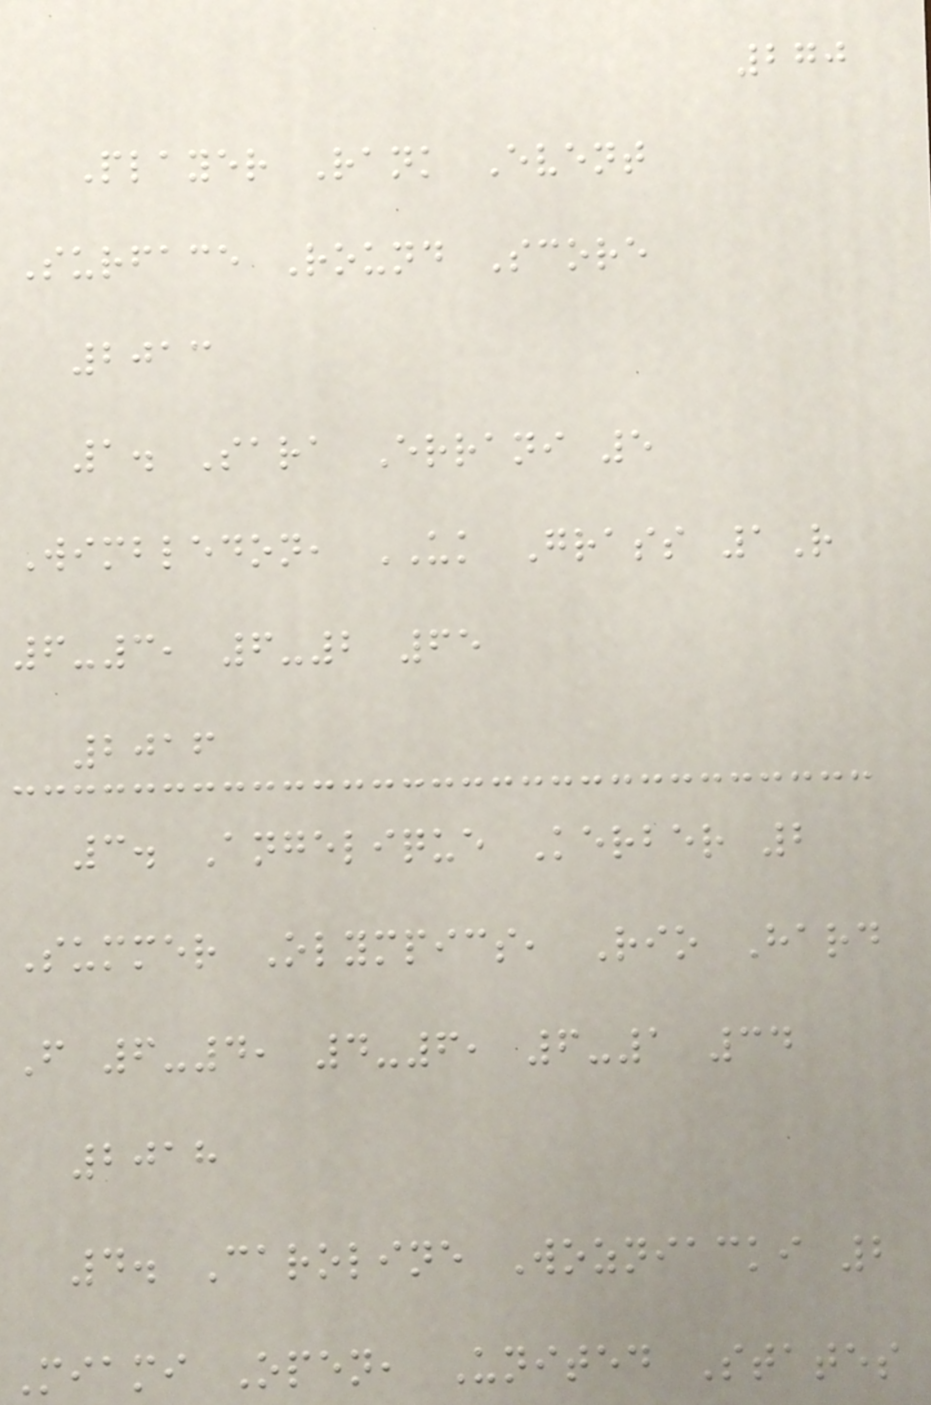270
Player Rank Event
Surface Round Score
2013
1. Sara Errani 5
Wimbledon, UK Grass 1R
6-3, 6-2 65
2016
3. Angelique Kerber 2
Summer Olympics, Rio Hard
F 6-4, 4-6, 6-1 34
2018
4. Caroline Wozniacki 2
Miami Open, United States
